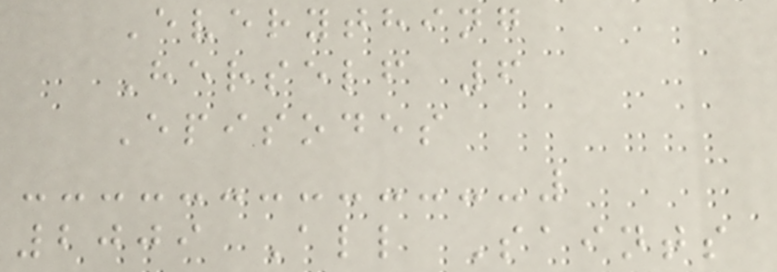Everything
Herself 6
Episodes
2009 All Saints
